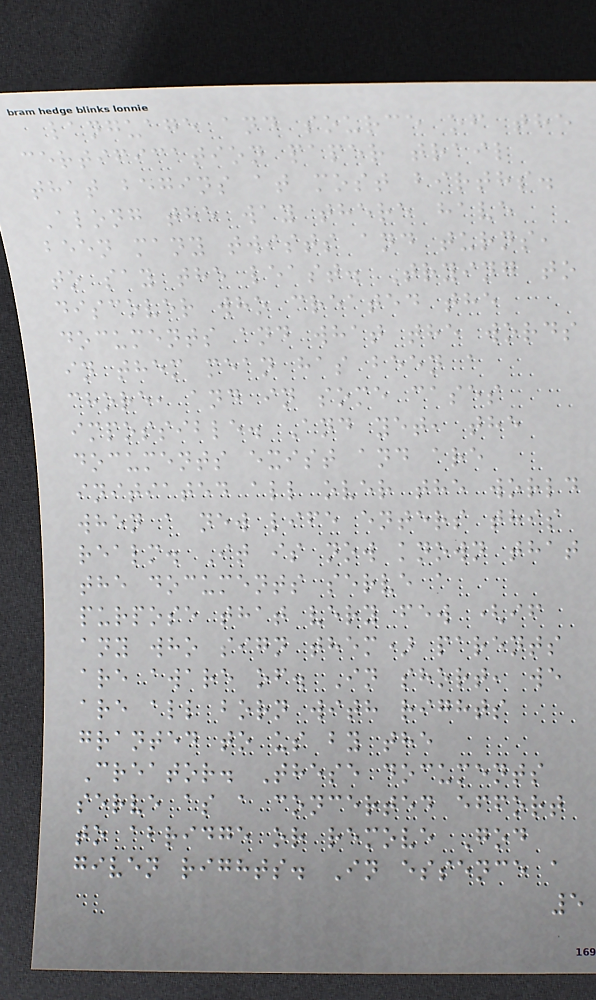language and source of the
certification paper trail
that begins at most births.
Along the way there have
been many twists and turns,
to say the least. Trying to
discover who created the
documents and what the words
in them mean has been a
chore, and in some cases
impossible. And yet, the
documents exist and are
initiated all over the world
when a new life enters this
realm. It is now known that
the documents serve a
purpose that very few (if
any who sign them) parents
are aware of. In short, we
are all born with rights
granted to us by the
Creator. These documents
serve as a concerted effort
to abridge or remove God
given rights. In essence a
5
